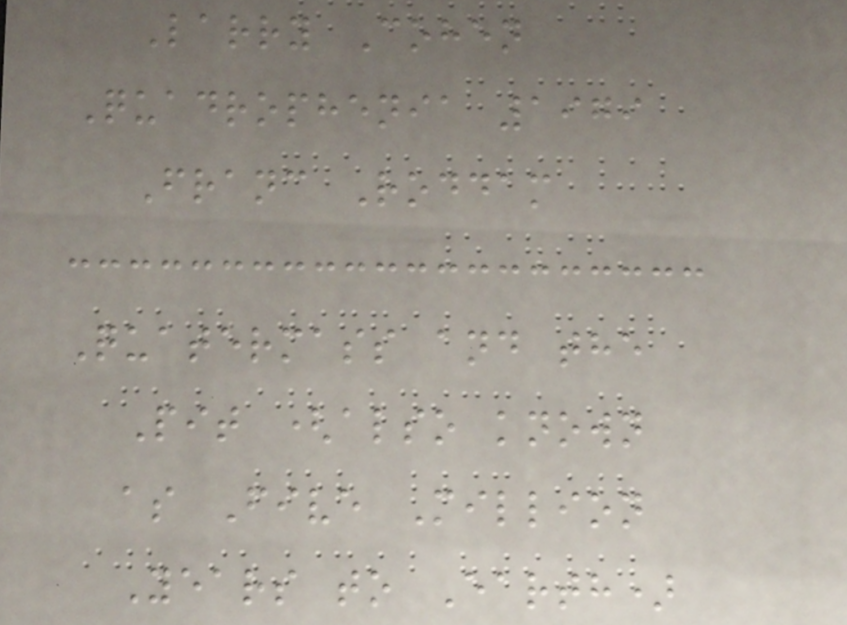Larry Cohen
Quadrophenia 1979
Franc Roddam
Quatermass and the
Pit (also known
as Five Million
Years to Earth)
